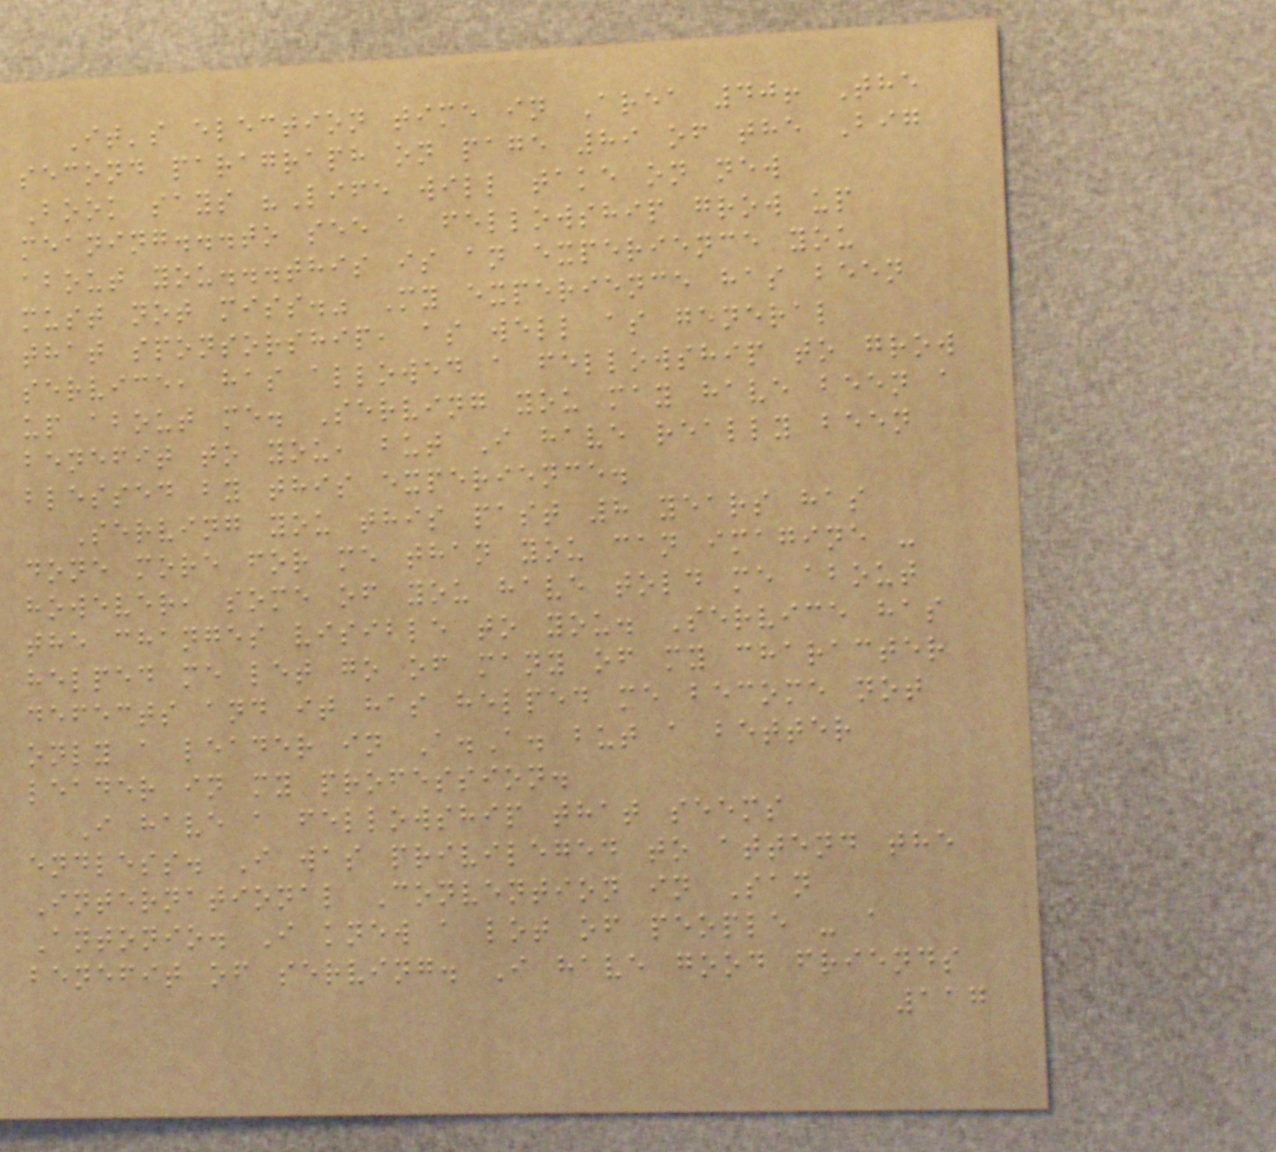It's election time in Area 40! The
second paragraph on page 89 of the Big
Book says "Life will take on new
meaning...to see a fellowship grow up
about you...this is an experience you
must not miss." My experience has been
that sponsorship, as well as general
service, has allowed a fellowship to grow
up about me. Serving you may have been a
benefit to you, but I have really been
blessed by this experience.
Serving you this past 8 years has
done more for me than you can imagine -
however, some of you have told me about
the changes visible to you. Service has
helped me let go of many of my character
defects and it has helped me become not
only a leader in A.A. but a better
leader in my profession.
I have a fellowship that seems
endless. I was privileged to attend the
International Convention in San
Antonio. I knew a lot of people - a
benefit of serving. I have good friends
117
